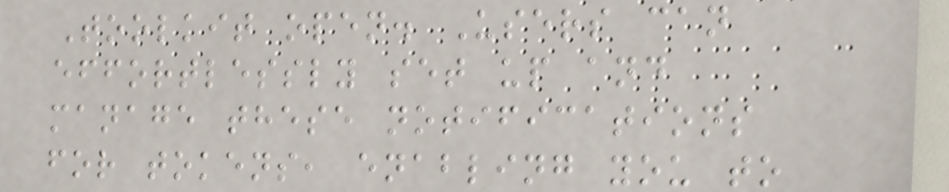Toolkit open. Users can
effortlessly set up and
manage these notifications
for tokens, enabling you to
